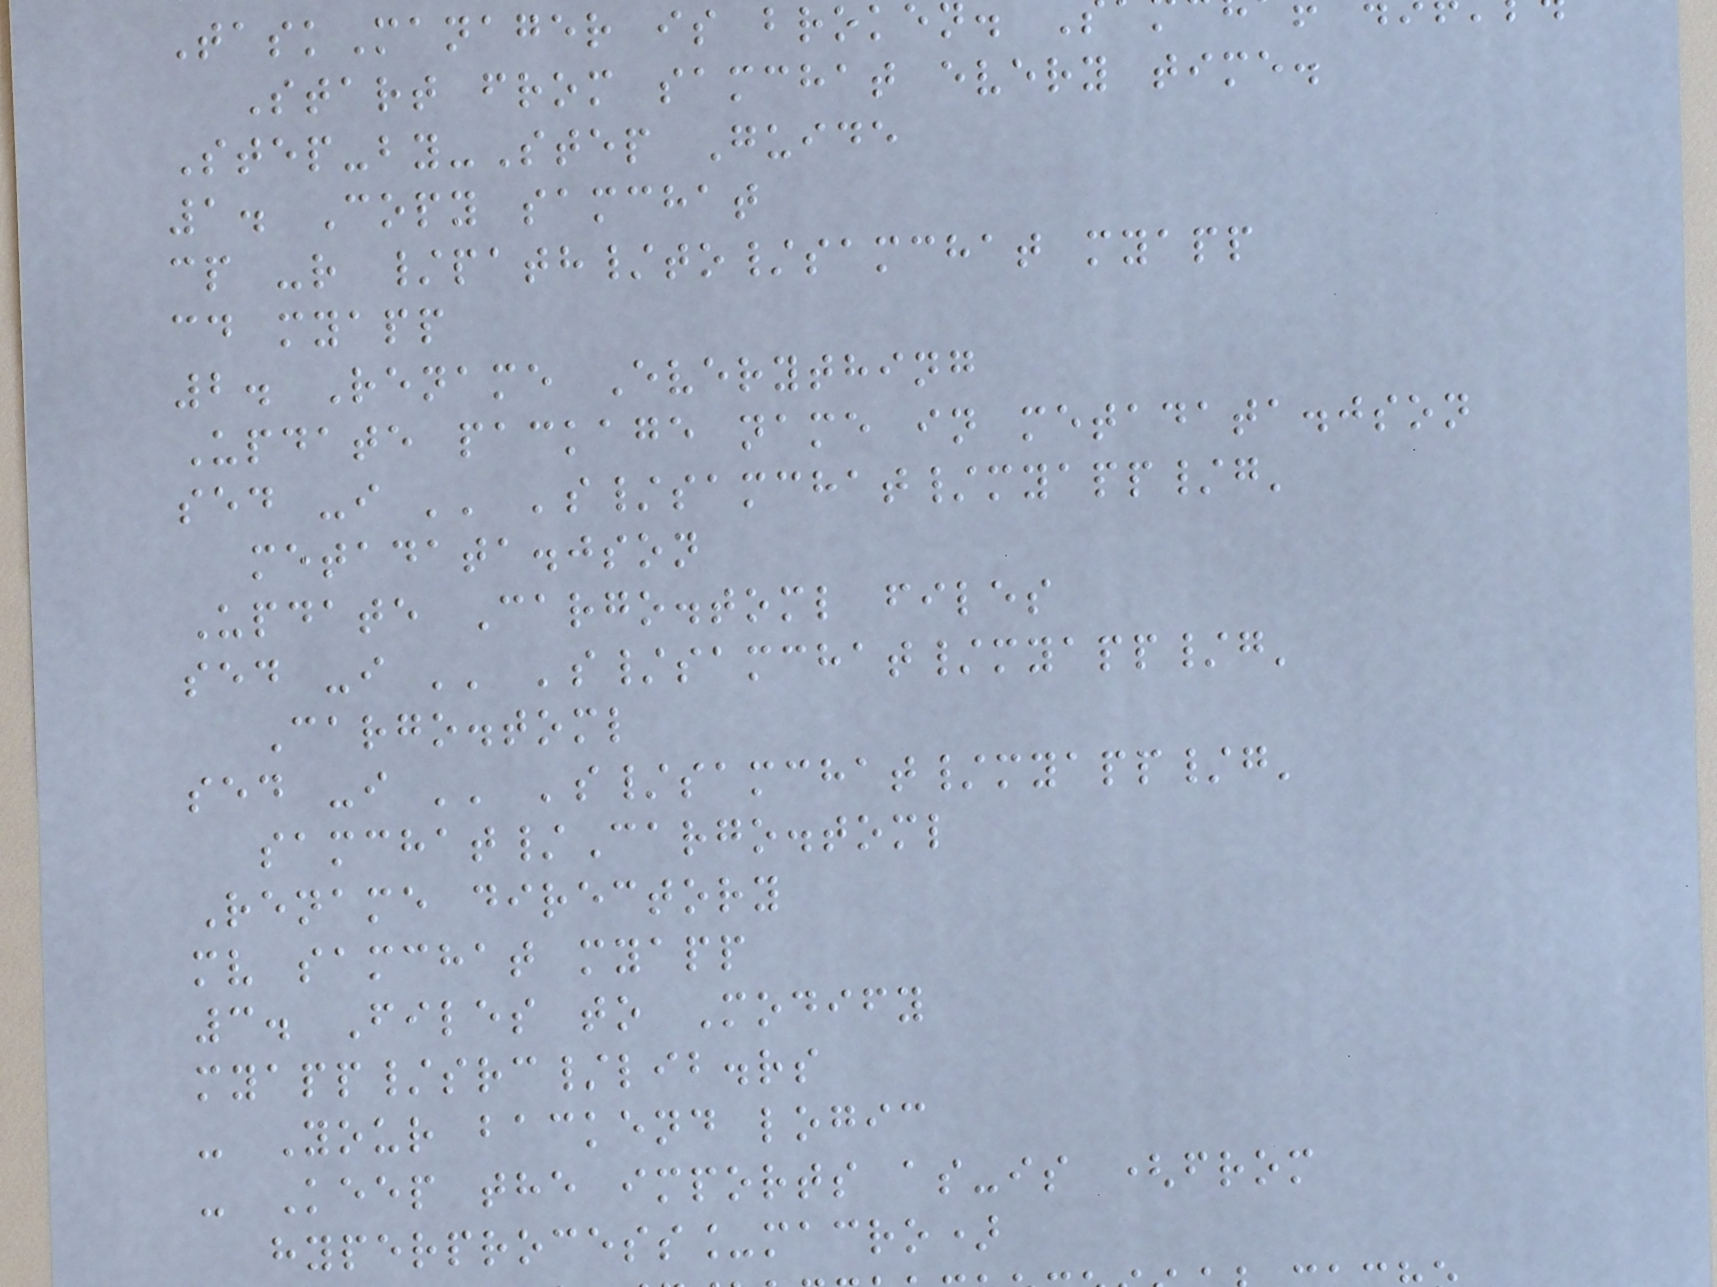TaskManager is broken
Start from samchat every time.
Step-by-Step Guide
1. Copy samchat
cp -r /path/to/samchat myapp
cd myapp
2. Rename Everything
Update package name in metadata.json
sed -i '' 's/samchat/myapp/g'
metadata.json
Update Cargo.toml files
sed -i '' 's/samchat/myapp/g'
Cargo.toml
sed -i '' 's/samchat/myapp/g'
samchat/Cargo.toml
Rename directory
mv samchat myapp
3. Files to Modify
myapp/src/lib.rs
- Your backend logic
- Keep the imports as-is (from
hyperprocess_macro)
